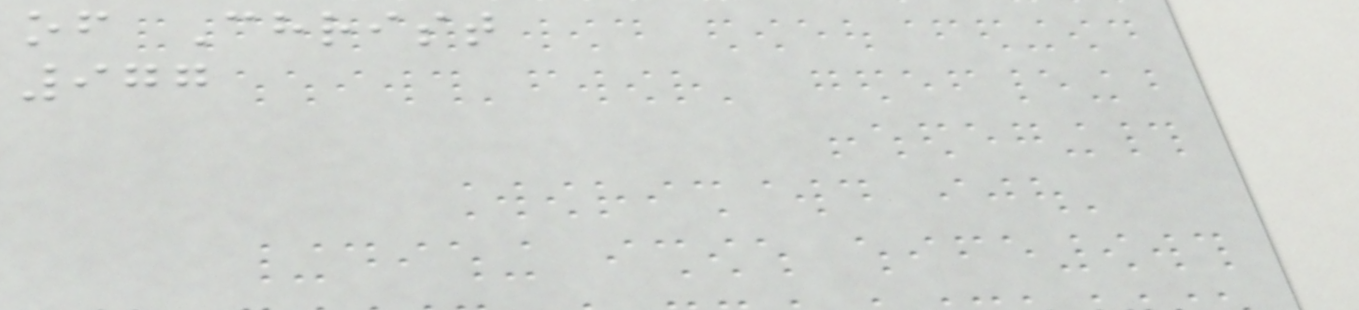of Christ
977
